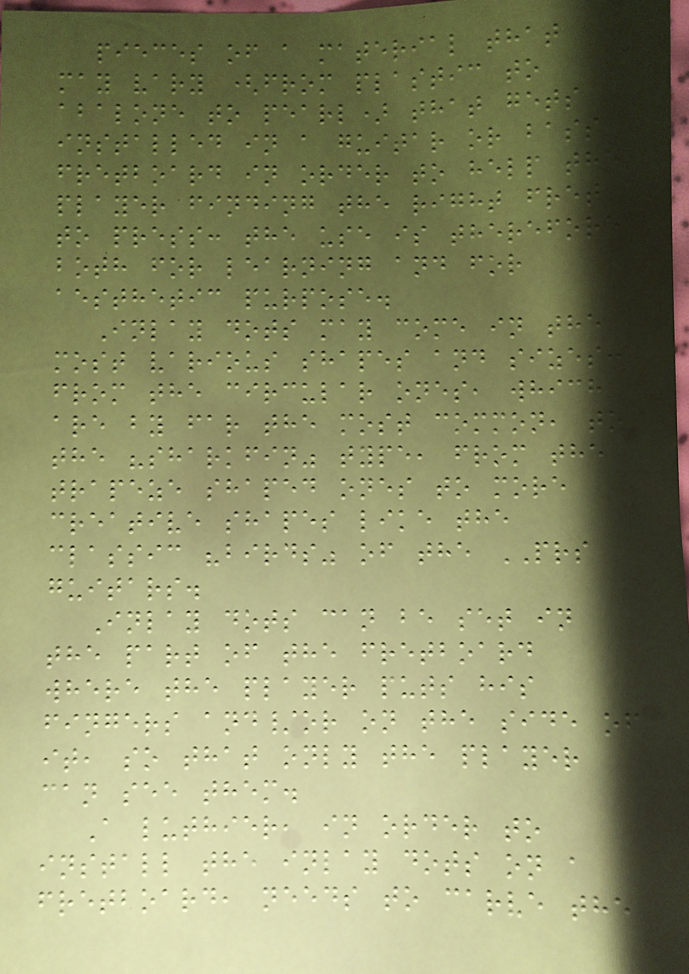pieces of a material that
may vary (from plastic to
abalone to pearl) that gets
installed in a guitar or bass
fretboard in order to help the
player finding the right fret
to press: the use is therefore
both for learning and for
aesthetic purpose.
Inlay dots may come in the
most various shapes and sizes:
from the circular ones, which
are by far the most common, to
the "sharkfin" type, from the
trapeze shaped ones to more
creative shapes like the
classic "birds" of the PRS
guitars.
Inlay dots can be set in
the part of the fretboard
where the player puts his
fingers and/or on the side of
it, so that only the player
can see them.
A luthier, in order to
install the inlay dots on a
fretboard, needs to carve the
